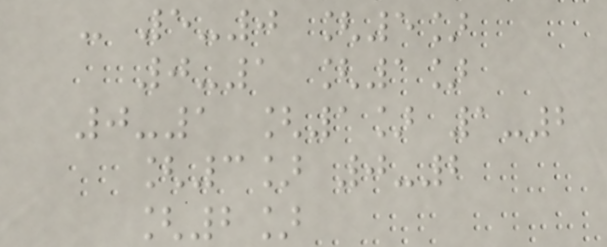- 5-0 [5]
0-1 [1]
0-1 [1] 1-2
[3] 0-2
[2]
